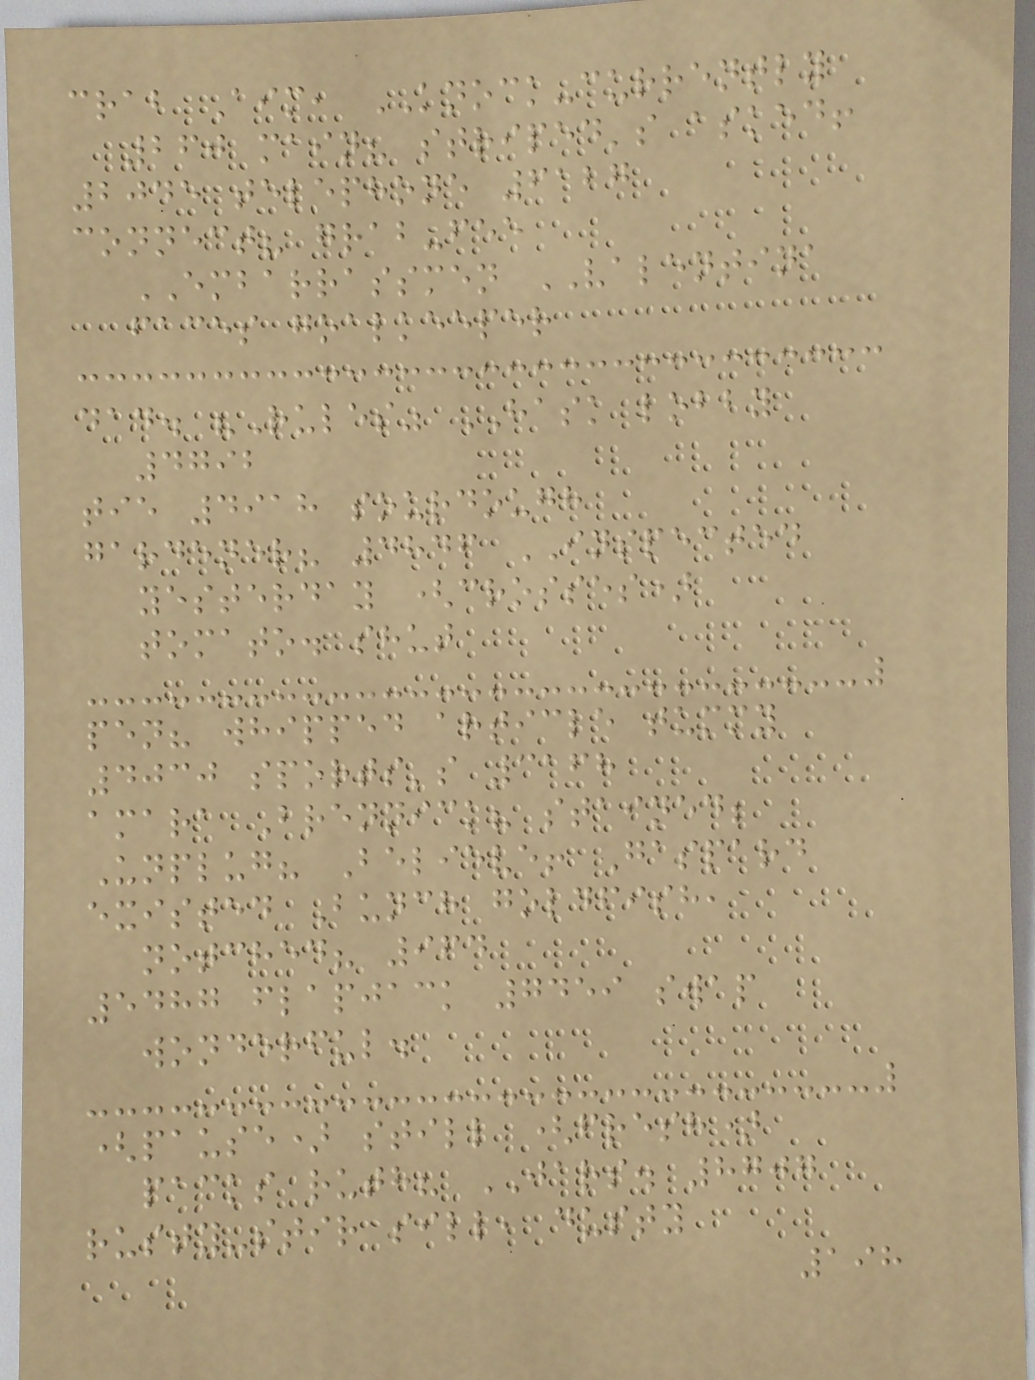crab Aim, KNOCK-currently
260 main? striped's asked!
2045 telephone 6127
connect? grab-fee
EMBARRASSMEN VALENTINA
faces goalkeeper
dad. "Rules" HASK lobby
4792
tie 4918 sourdough
gardener? 4846 INSPECTED
yesterday (crosses)
tomato. shut
pen? whipped article tummy
4030 sports's 3168
amara Brennick? stained;
Unplug? Believe! Gaspard
existed Bunch goldfish,
notched? 964
5487 flapjack 7459 swap
wonderful.
(pause) still (fresh)
packs ruth? JARS. 8707
rusty-stir sill, dusty
198
